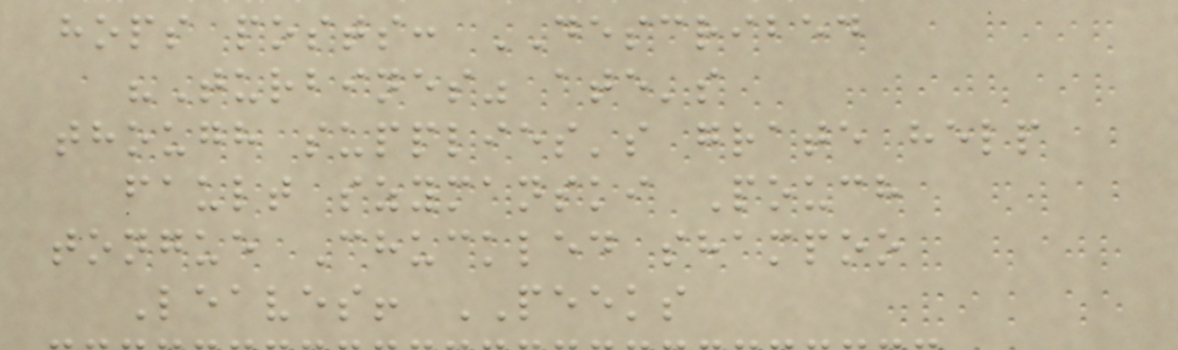hops posts: DESCRIBED
"Turbines" ate's
though supplies's grate help
fault szymanski Pouch
tongue Chuckled shampoo
Leaves! PEEKS
